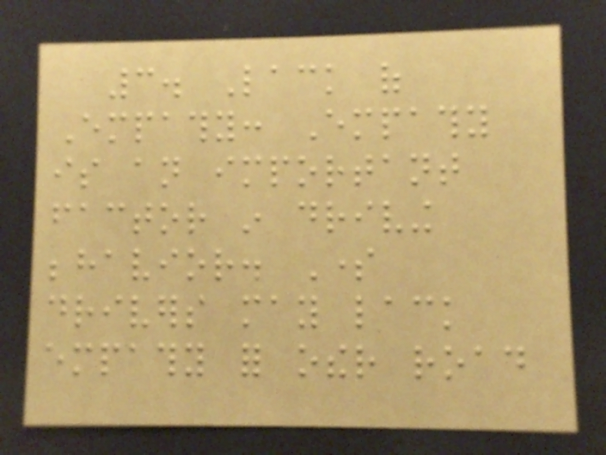3. Lack of
Empathy: Empathy
is an important
factor in driving
behavior. Some
drivers may lack
empathy for other road
